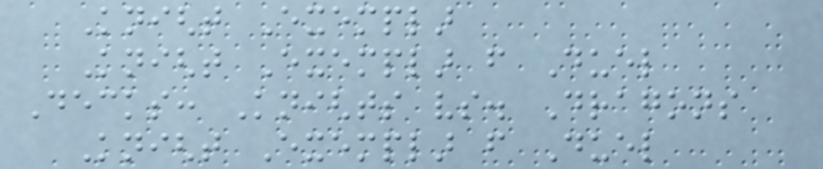Knight Exemplar
Knight Exemplar from Duel
Decks: Knights vs. Dragons
Knight Exemplar from Duel
